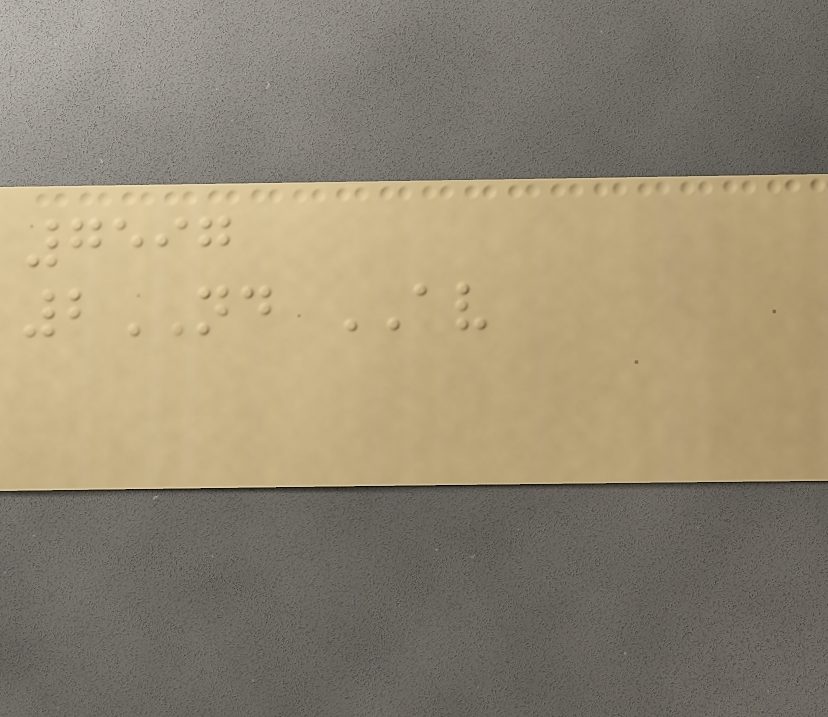7597
2ND AV
